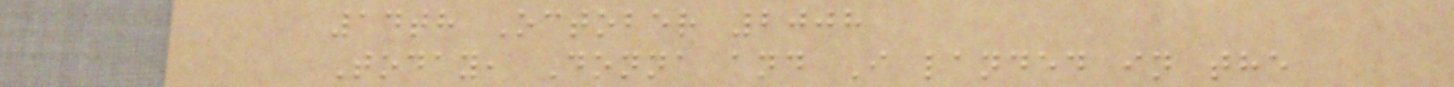14th October 2008
Today, Donna and I landed in the
